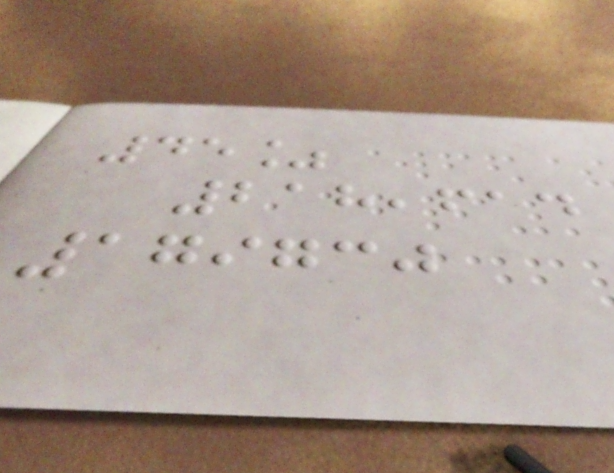45%
218,614
179730
